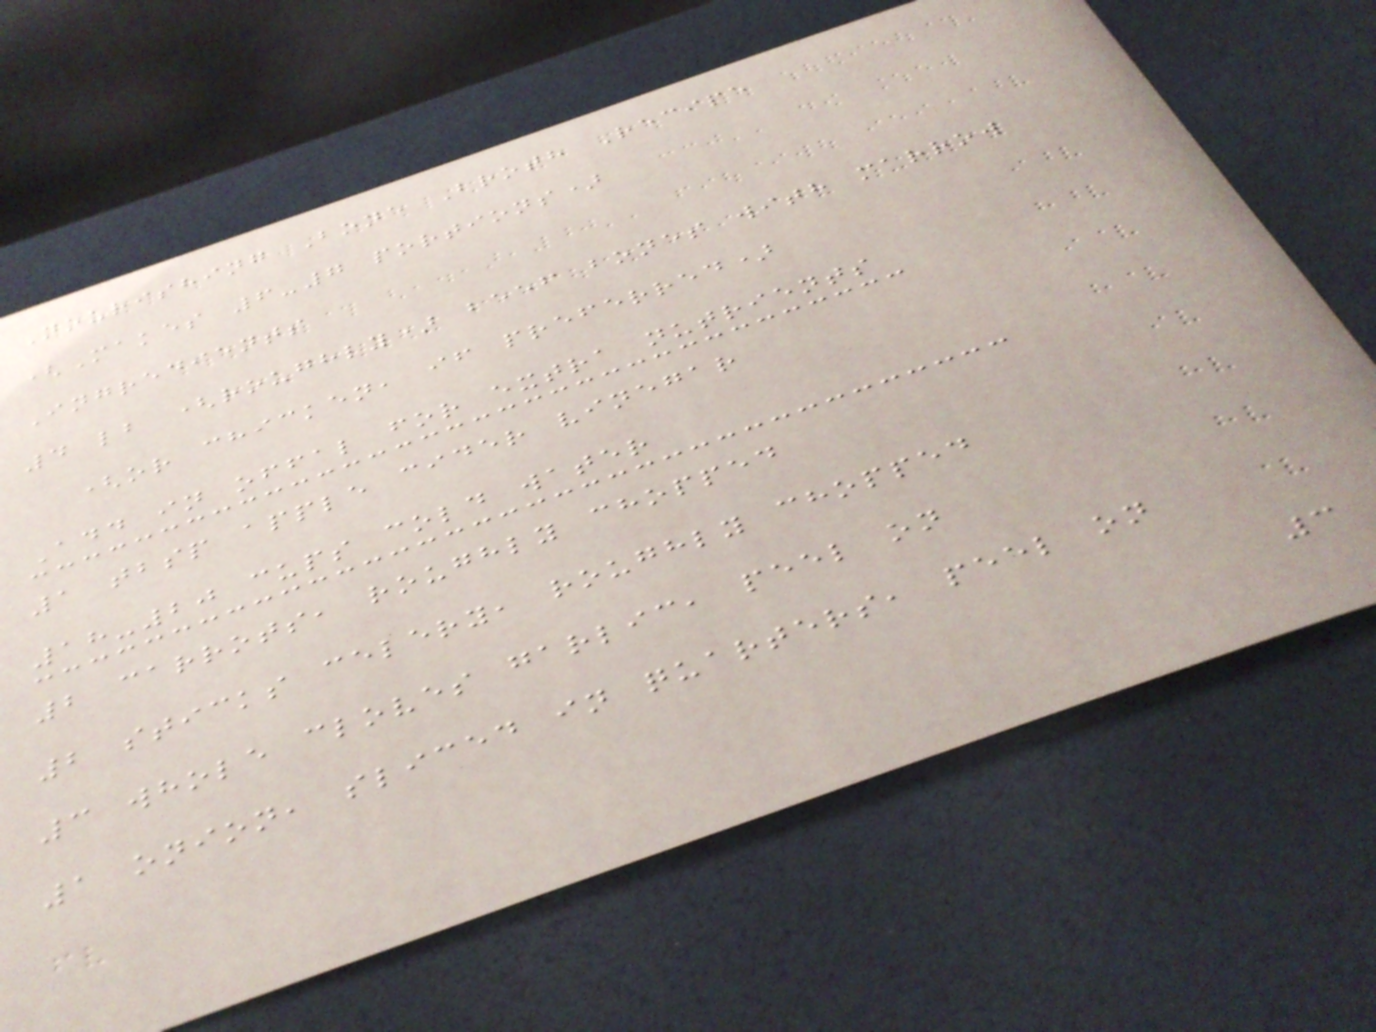Nourishing Bone Broth Recipe
(Makes 6-7 portions)
Ingredients
4 lb (roughly) beef bones with marrow
(or chicken, if preferred)
Add in offal for extra nutrients
1 tbsp apple cider vinegar
18-20 cups cold water
2 carrots, roughly chopped
2 sticks celery, roughly chopped
3 whole cloves garlic, peel on
1 onion, sliced in quarters, peel on
3
